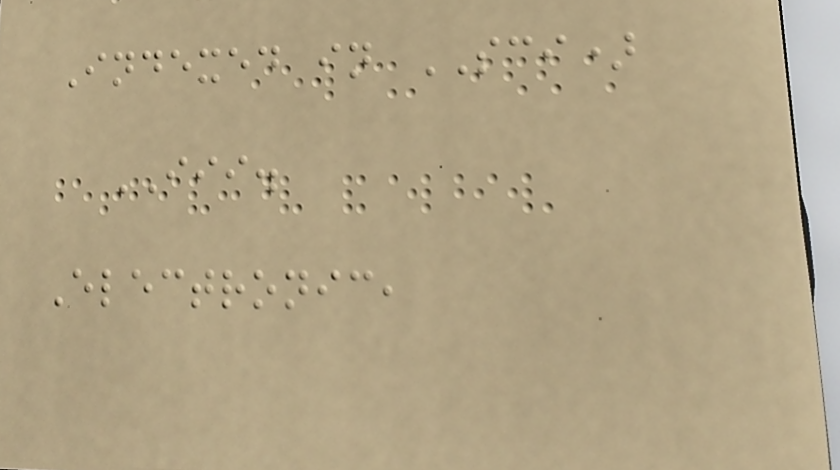Indexed in SCI)
III.
Electronic,
